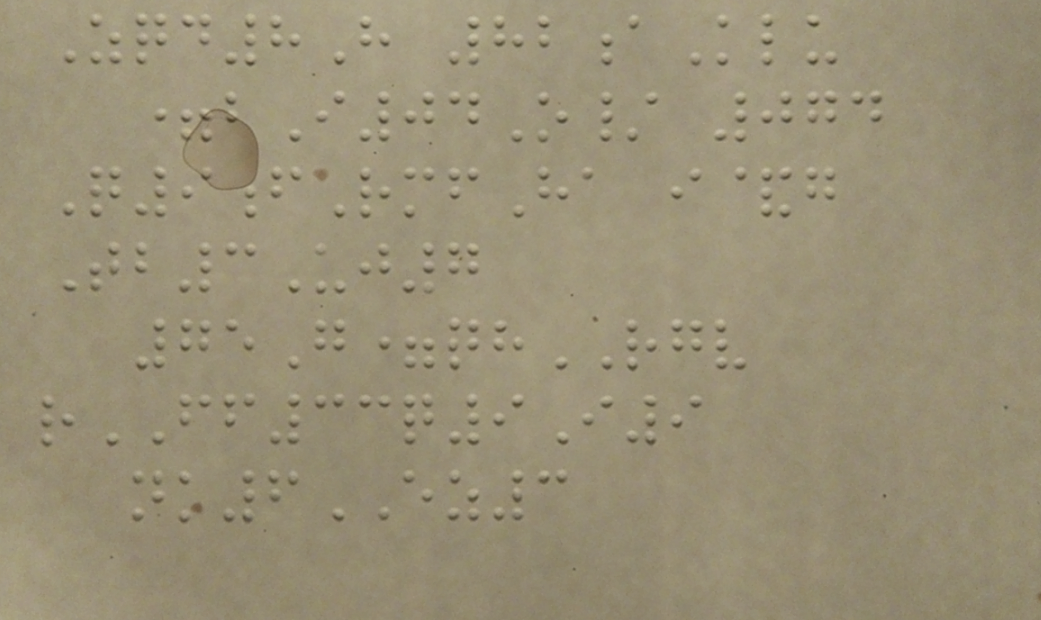Zqd8H 82aKlu
=bI04O/ 074
Q9fRmfHa i&g
Tb3Uj7
75G=qhRGV
rFF33q9I9
nk6EZ3
